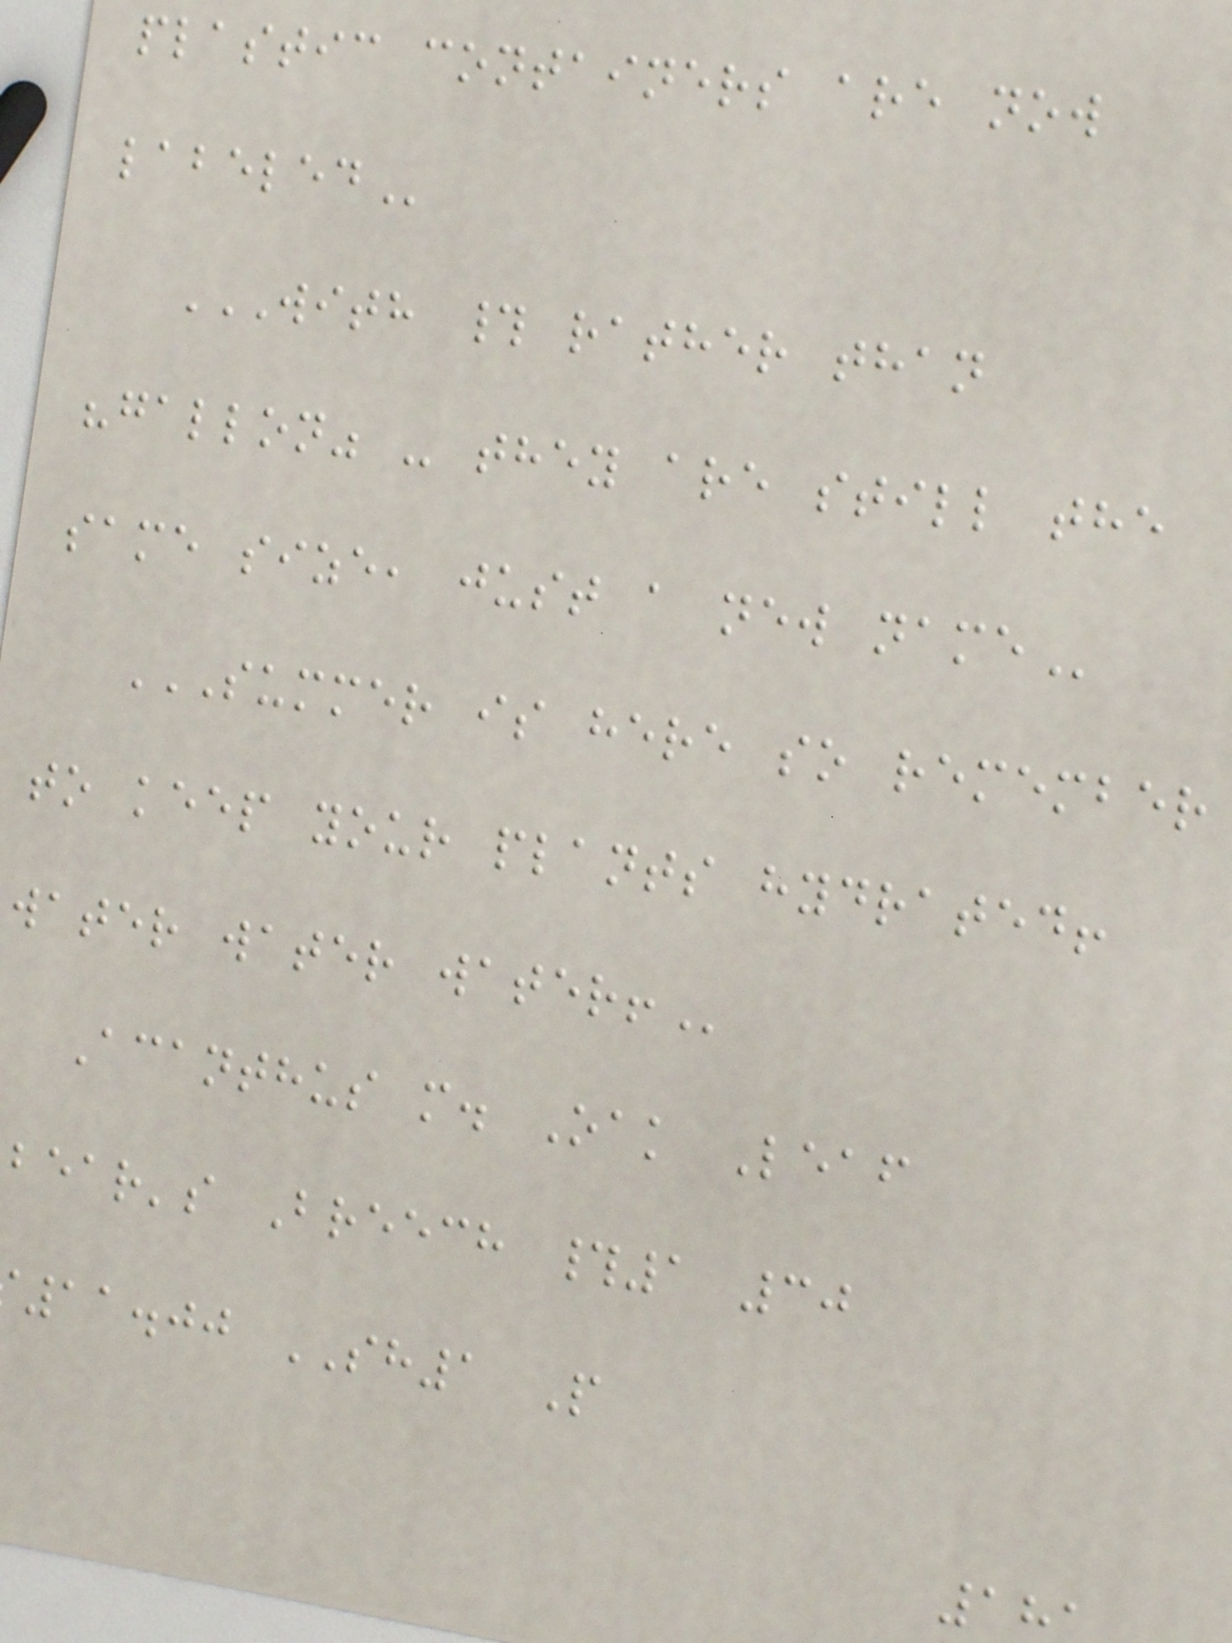plastic containers are now
WITH # RATHER THAN
"gallon" - they are still the
same size, just a new
SUMMER IS HERE SO REMEMBER
to keep your plants hydrated!
water water
Acanthus m. Oak Leaf
bear's Breech #1 30
11.00 SH1 P
